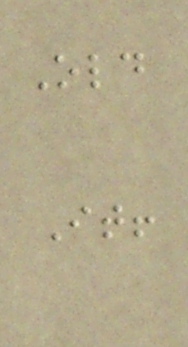Old
It!
